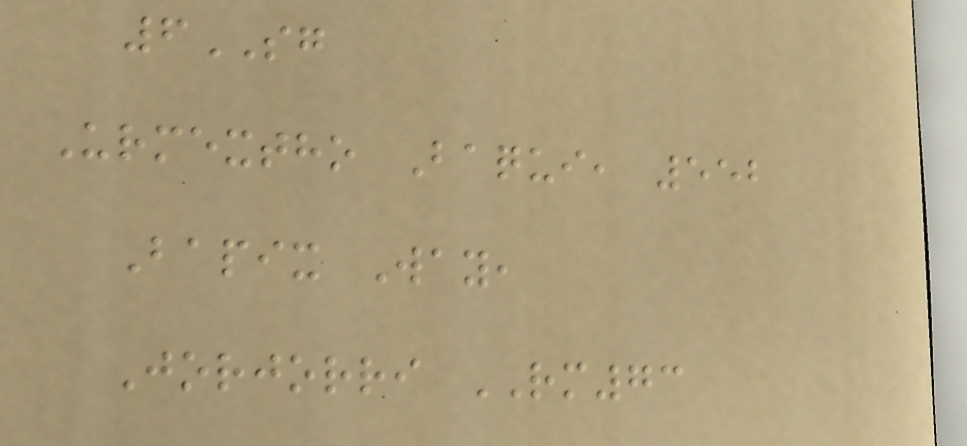6SG
Urmextho Baqui, 552
Bapix Way,
Jorjorri RM73
